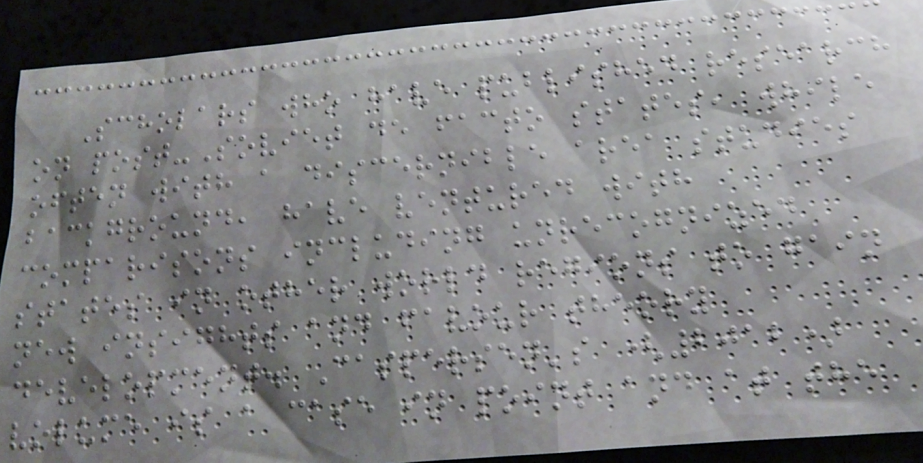Scholars who have published research
on post-Soviet de facto states, while
often with a discernible area studies
background, have ventured with
comparisons including unrecognized
states in other world regions to gain
new insights and favour theory
development. Caspersen's (2012)
volume is a case in point and at the
